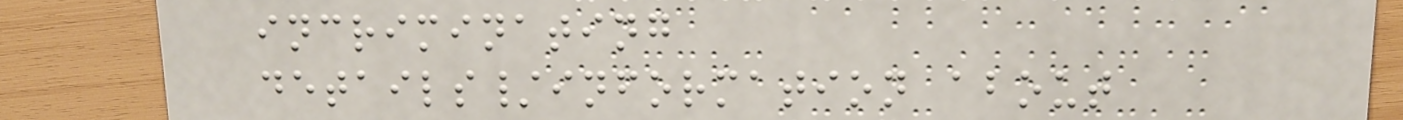incriminating
details/information about
